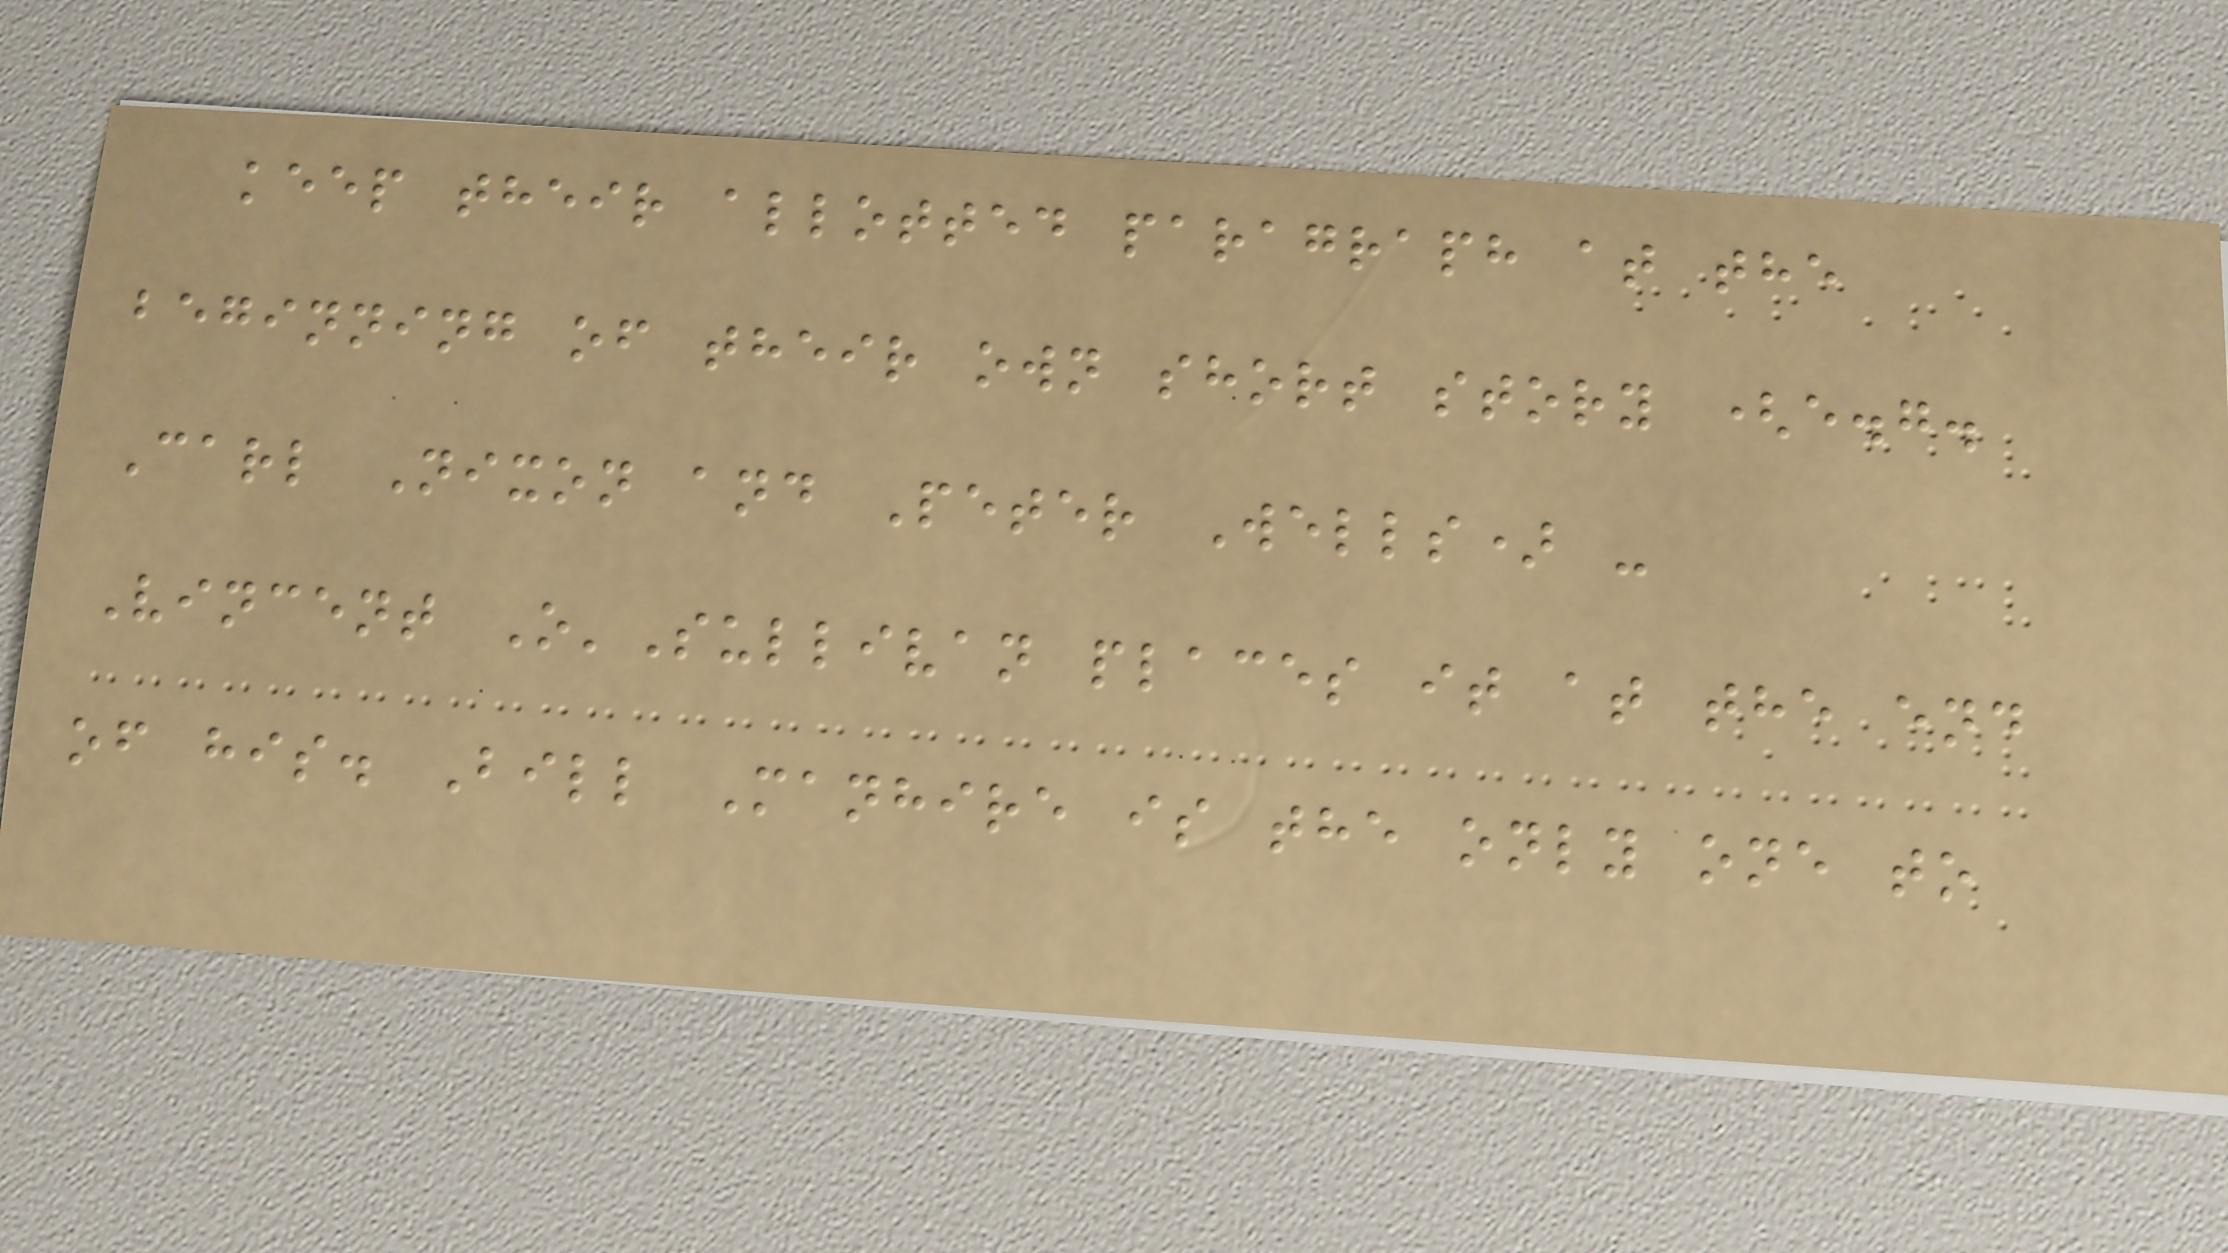keep their allotted paragraph at the
beginning of their own short story (e.g.
Carl Nixon and Peter Wells) -
Vincent O'Sullivan places it at the end
of his. Bill Manhire is the only one to
